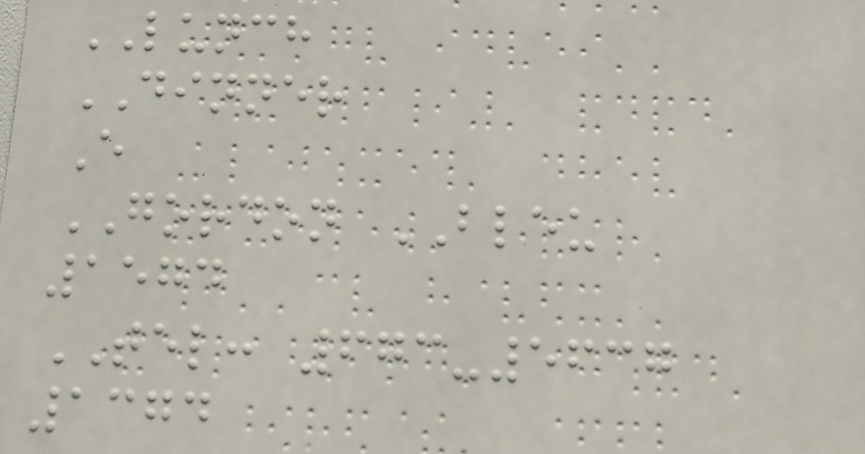LUNCH
DINNER
E
GORDON BLEU
1574
TEL: 673-5637
1374
